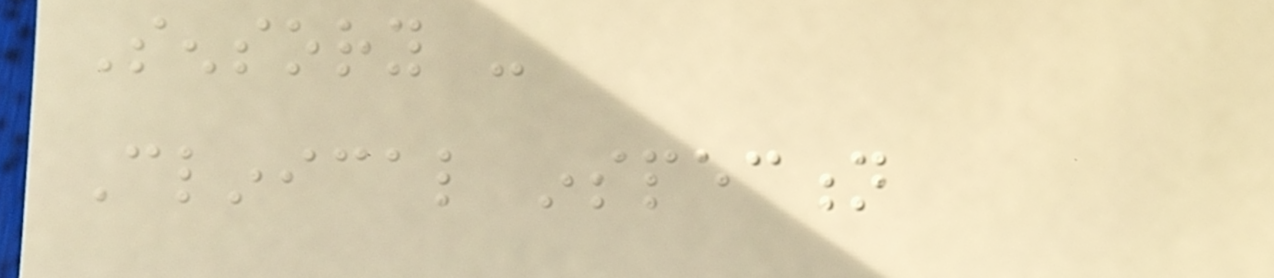Sensory -
Clinical inspection
